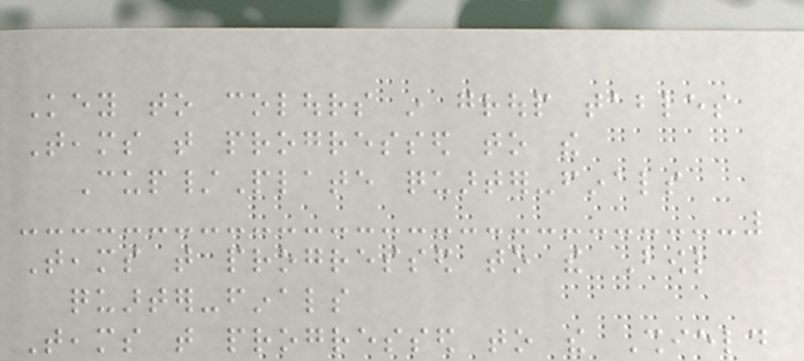Key to colours in group tables
Teams that progressed to the
Cup/Plate quarter-finals
Teams that progressed to the Bowl
quarter-finals
Teams that progressed to the Shield
